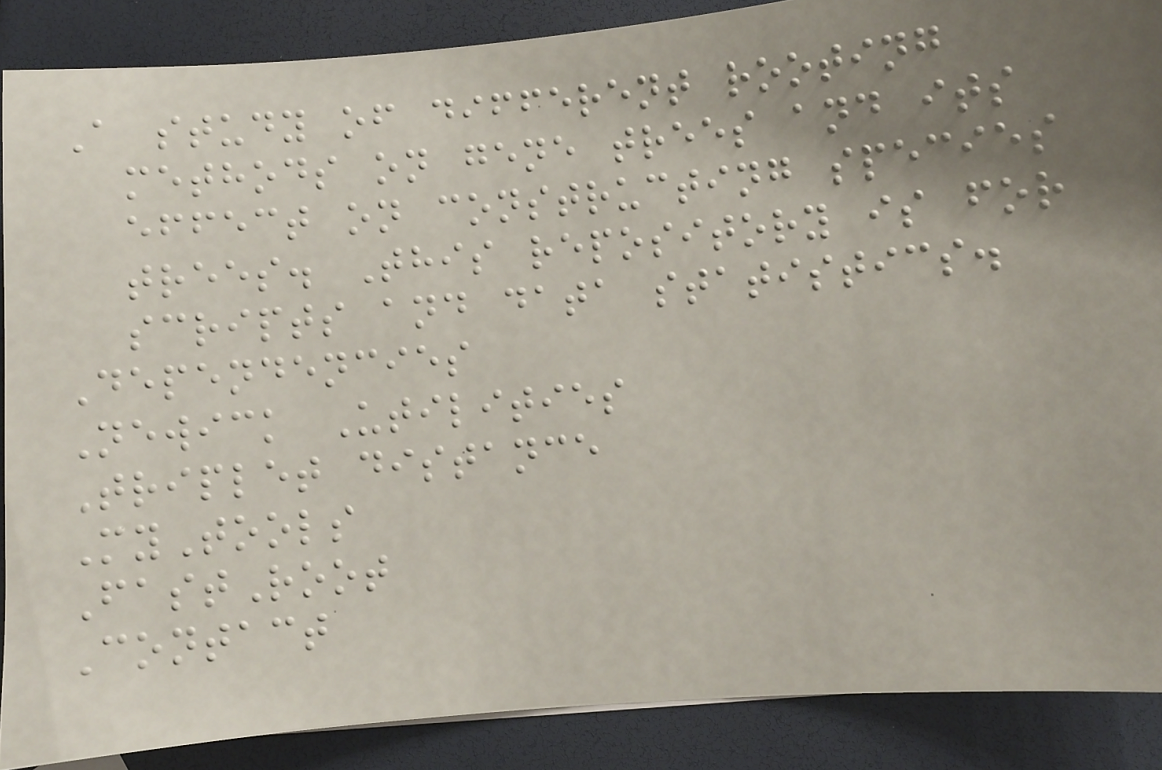A study of different rooting
methods on gene trees and its
effect on constructing species
trees. This repository is for
scripts and data statistics.
Dependencies
Newick Utilities
Triplet distance
MyTools
FastRoot
Contact
